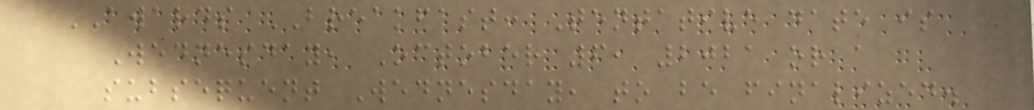AWARDS BREAKFAST: Tentative date is
Wednesday, October 6, 2021 or a
subsequent Wednesday, to be finalized.
